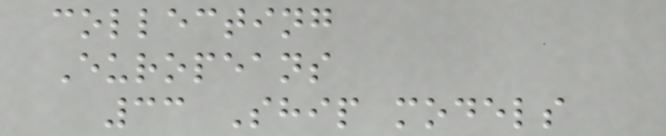collecting
Europeans
33 Ship models
